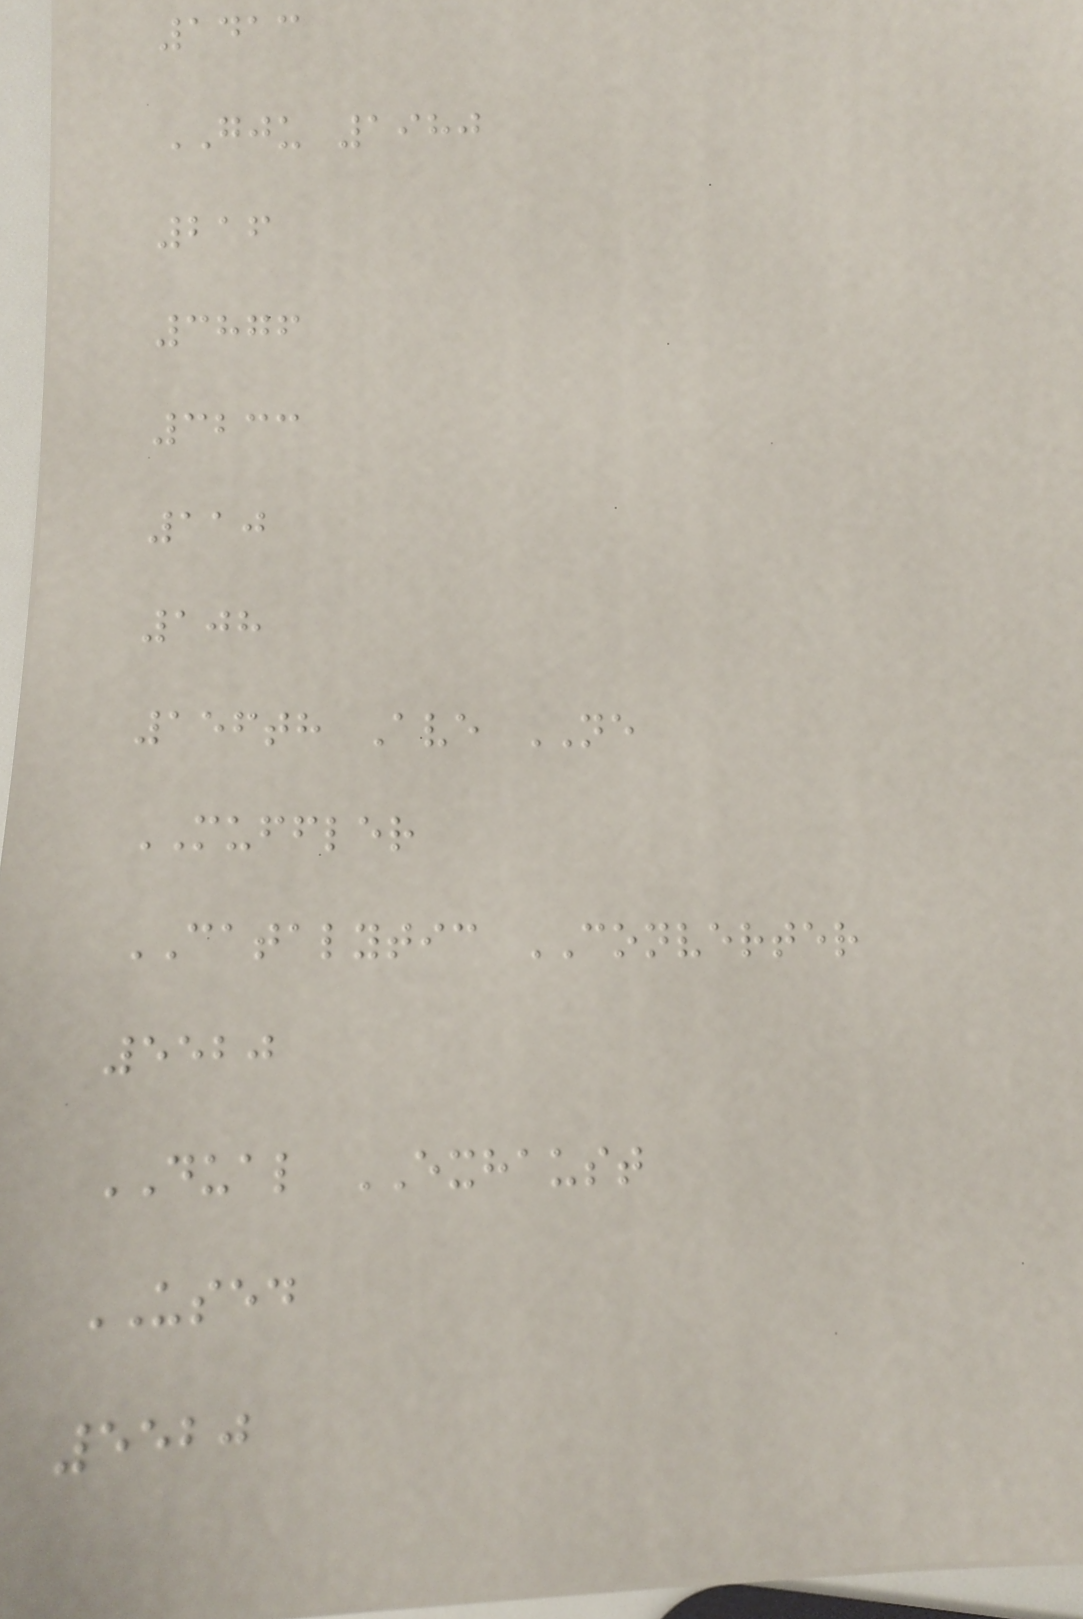1413
GJU 1980
216
3876
3233
110
108
156th Ave NE
MUFFLER
CATALYTIC CONVERTER
5520
DUAL EXHAUST
USED
5520
